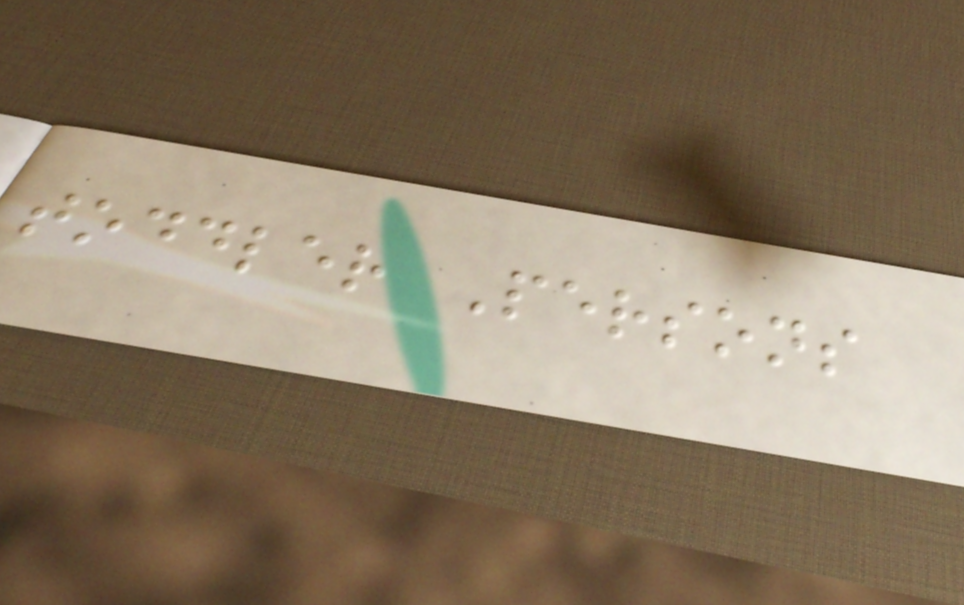toddler Persons
